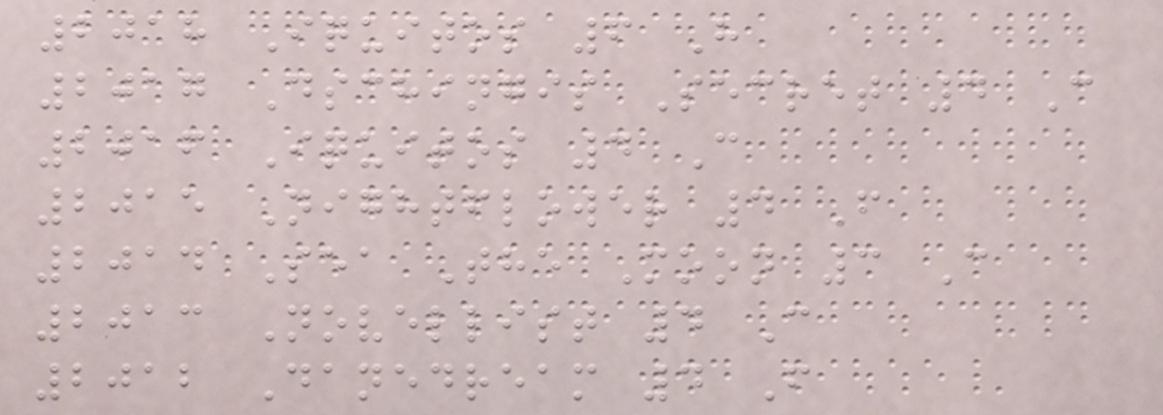2018 Iquitos 6 H
2017 Dschingis Secret 4 C
2016 Iquitos 4 C
2015 Nightflower 4 F
2014 Sea The Moon 3 C
2013 Novellist 4 C
2012 Danedream 4 F
